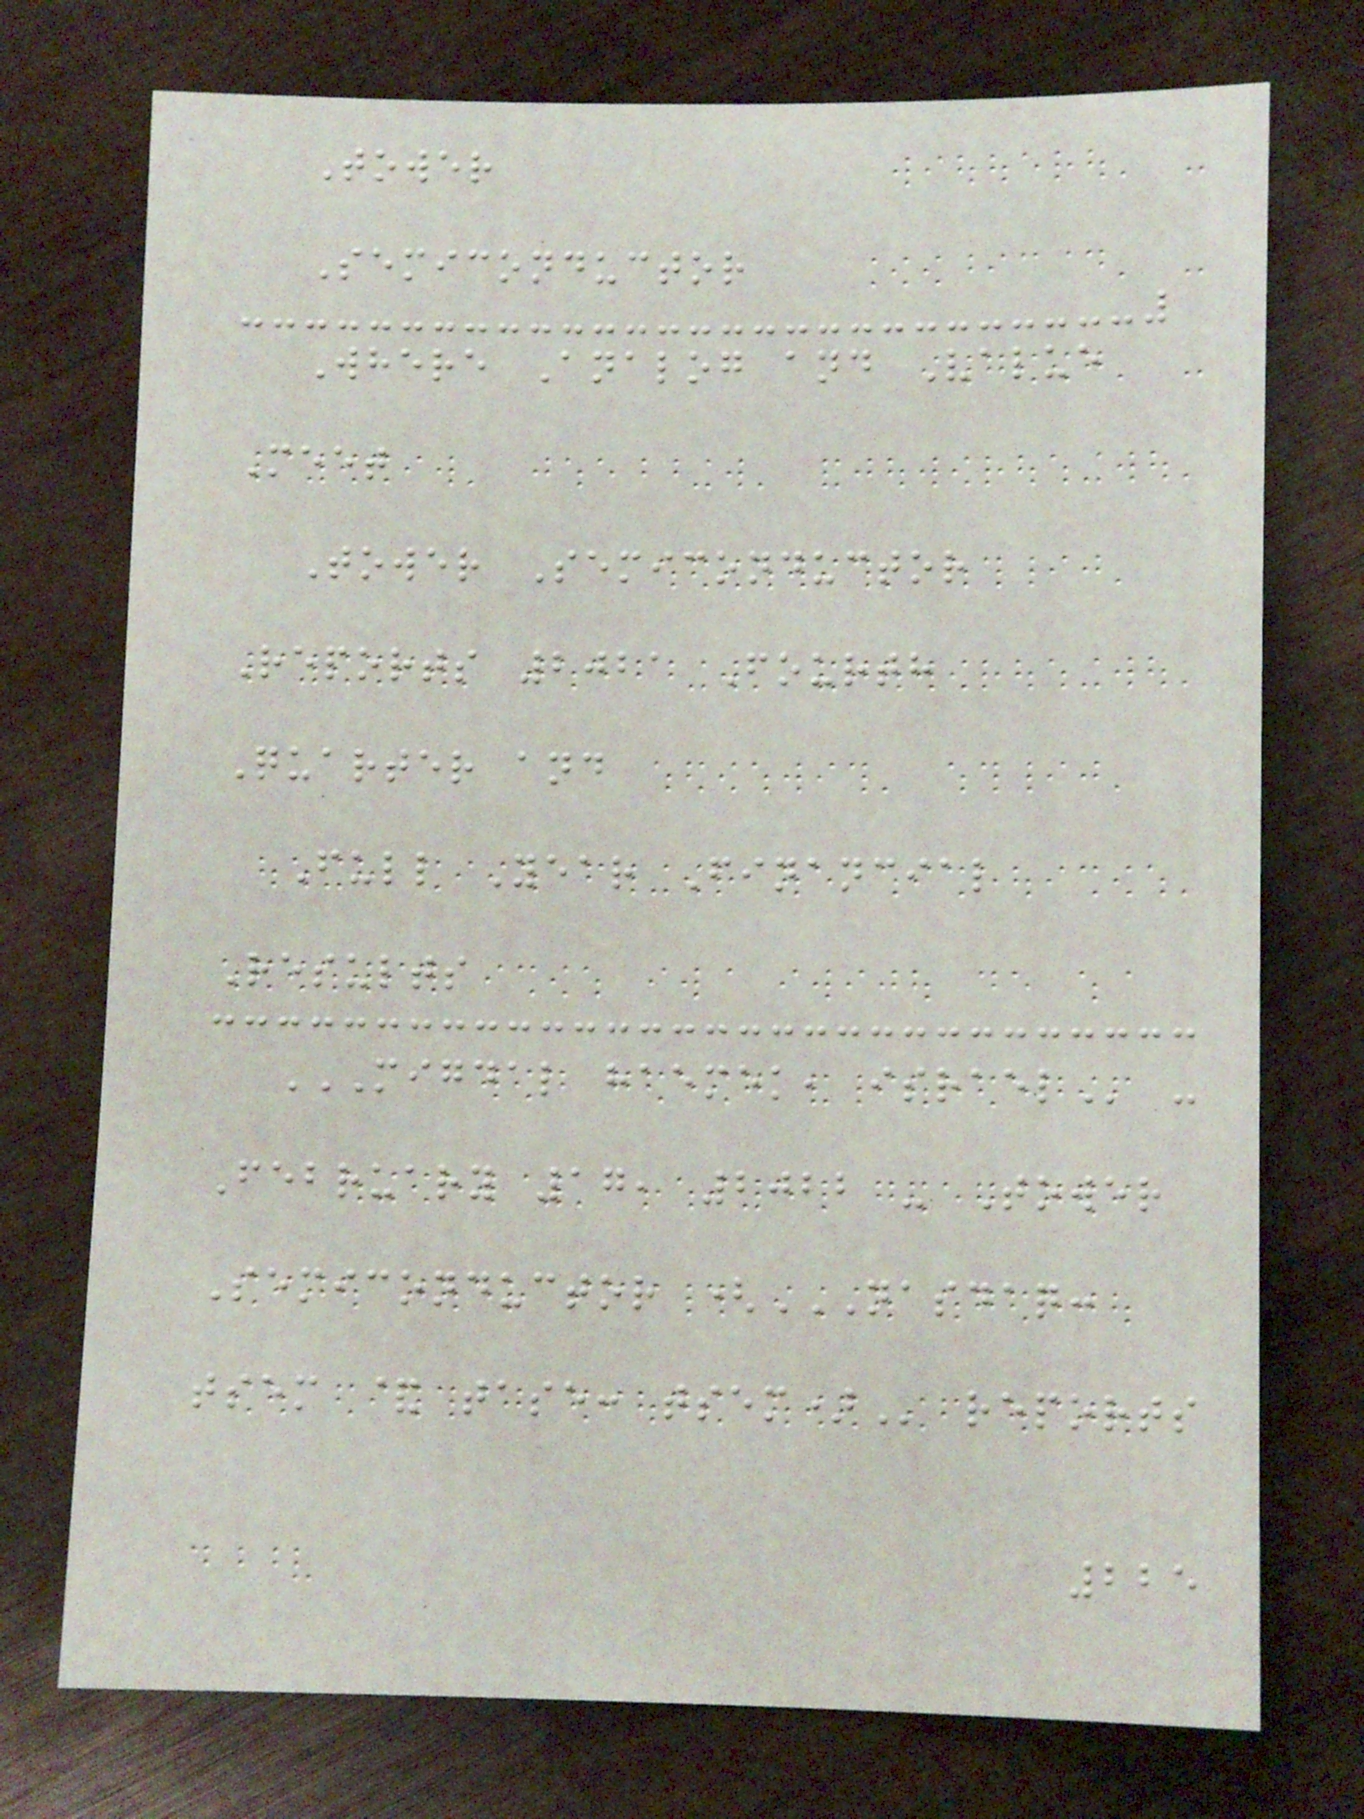Tower
Semiconductor
Where Analog and Value
Meet
Tower Semiconductor
Reports 2021 Fourth
Quarter and
Full Year Financial
Results
MIGDAL HAEMEK, ISRAEL -
February 17, 2022 - Tower
Semiconductor (NASDAQ:
TSEM & TASE: TSEM) reports
225
